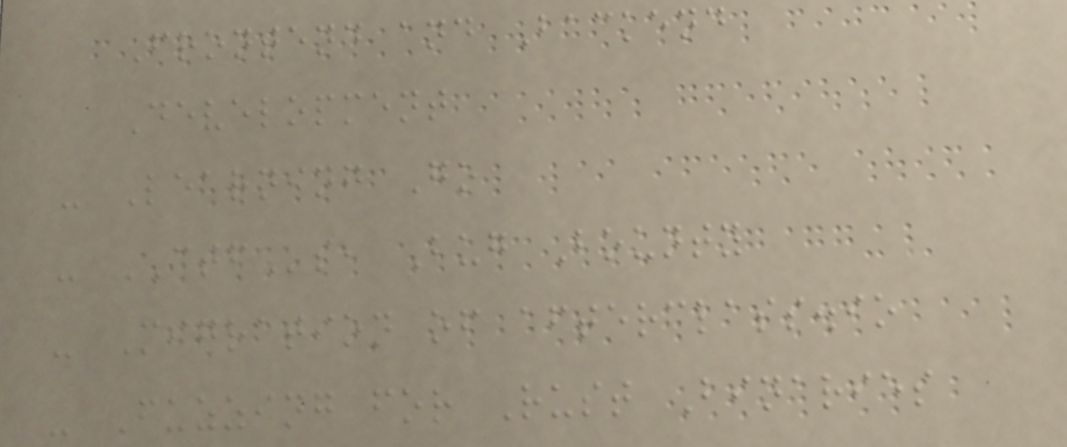Frontend and Backend
Development
- Learning Go
- CTFs, Bug Bounty
- Migration of afterclass.io
- Fuzzing for Rust Binaries
